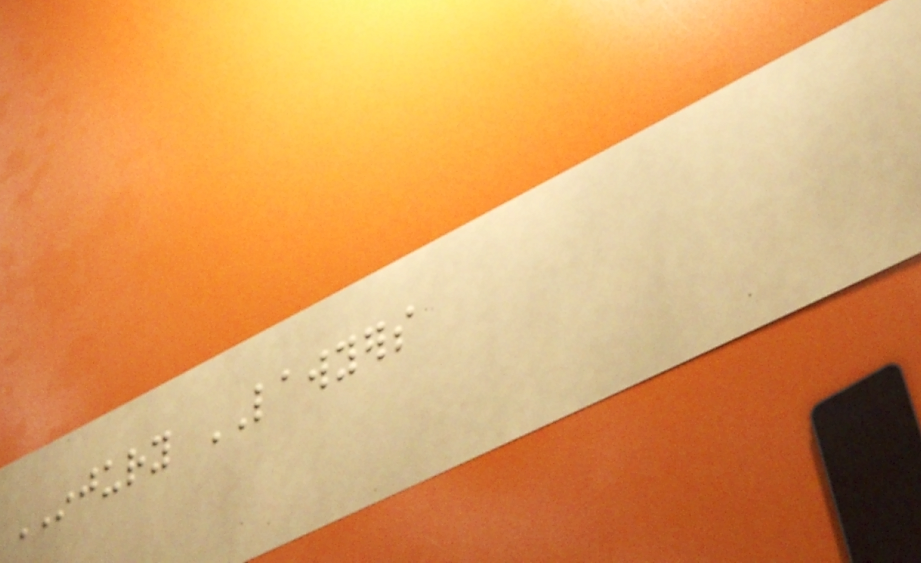INJURY LAWYERS
